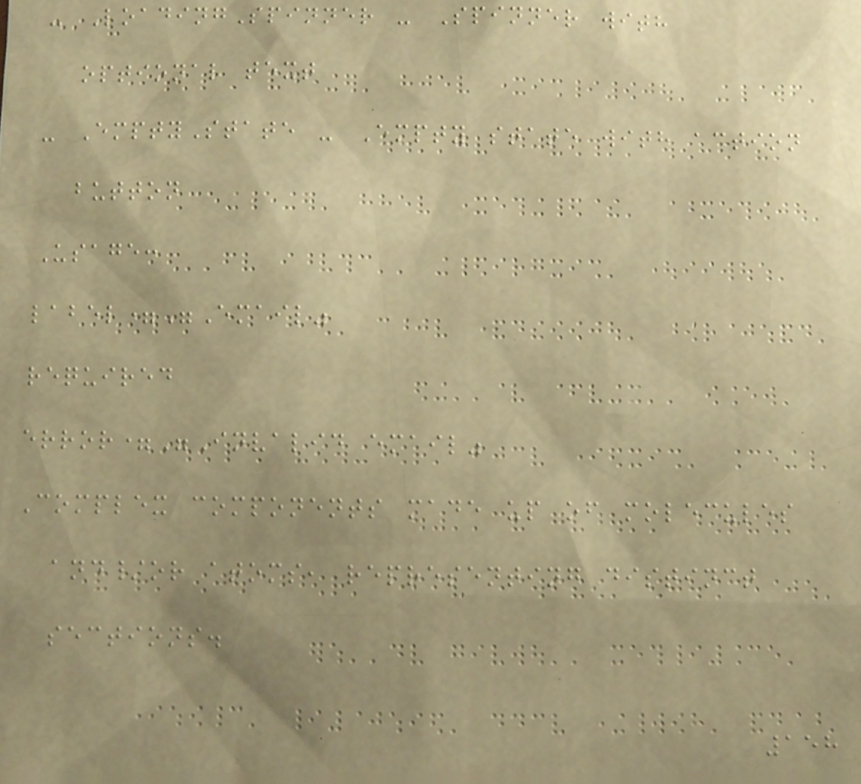- LoadingSpinner - Spinner with
optional text
- EmptyState - Empty state with action
button
Usage:
label="Email"
required
error="Invalid email"
Complex components made up of molecules
and/or atoms, representing distinct
sections.
158
